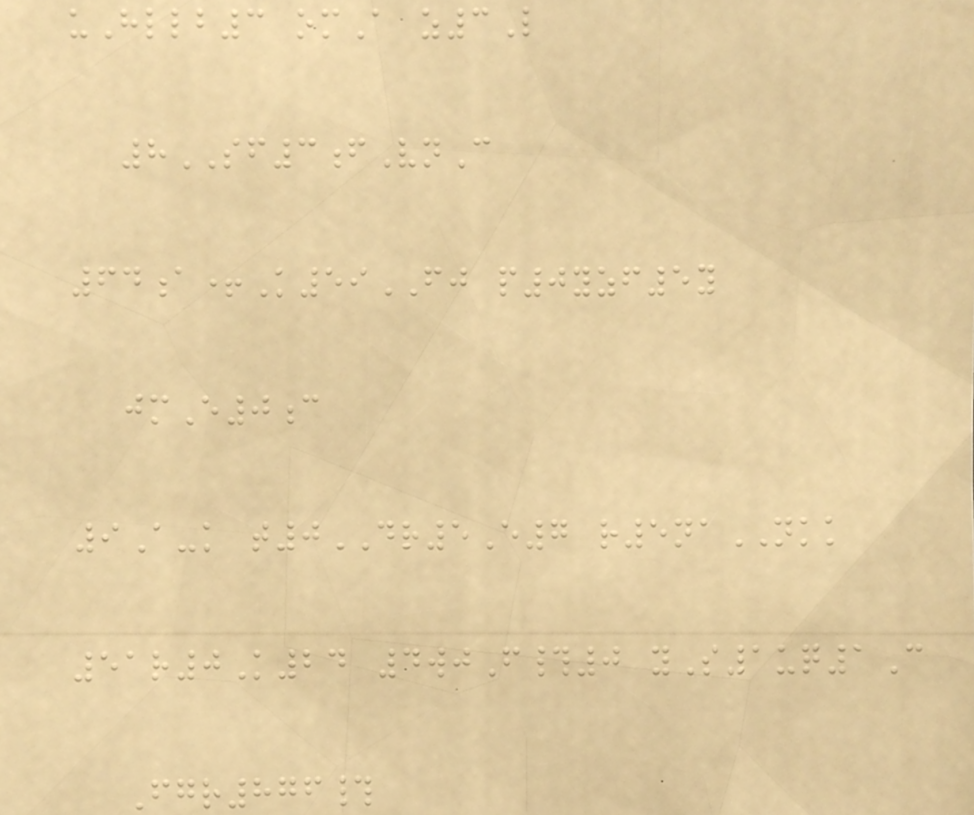uHllb3 omA z3L
8SF3fVnC
64a+K59FJ p0yzf5y
jmE0c
9A-k t0DR5E7 r5naNKK
51r0K24 4wjF#0 yS1uq1C
Fgr876#
